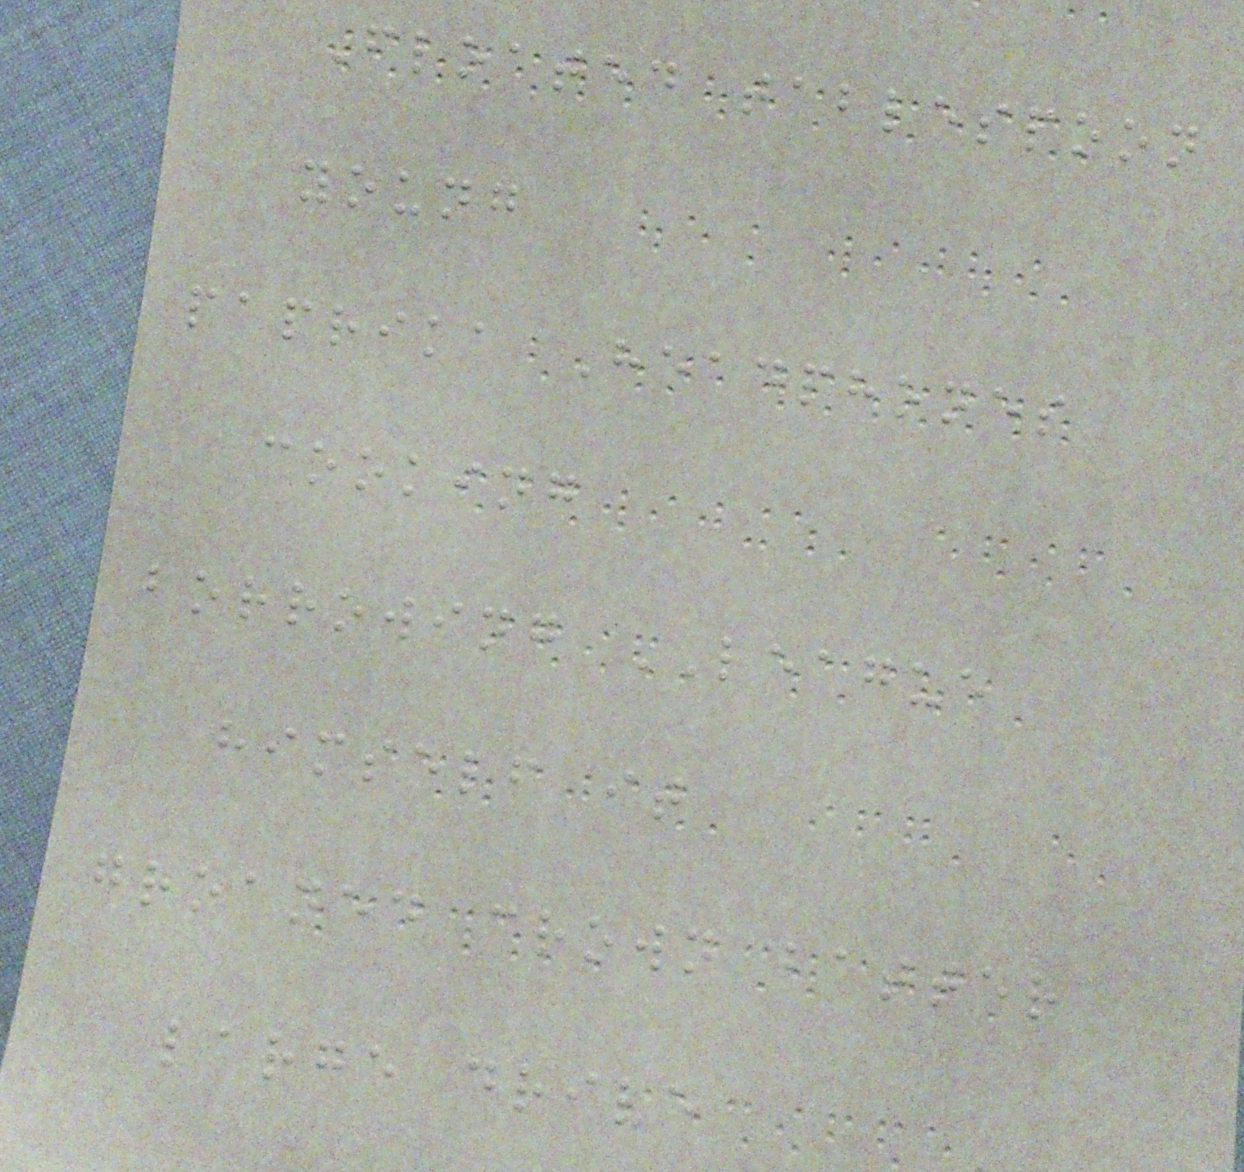Floated tablespoon
young
paprika Headphones
cooking
borrowing LEAGUE
himself it
groaned crown batter
large drive
